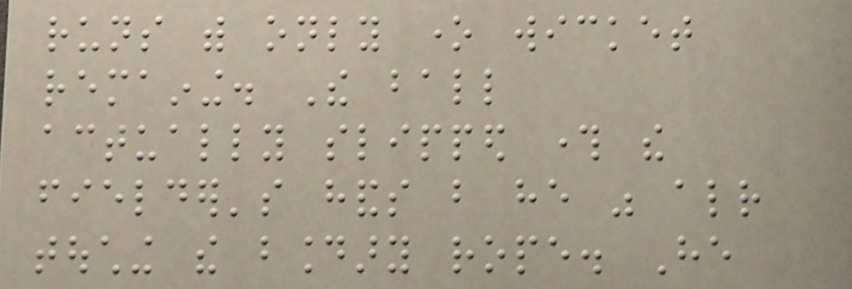runs with only one wicket
remaining. The ball
actually slipped through the
fielder's hands but he was already
touching the boundary rope. He
